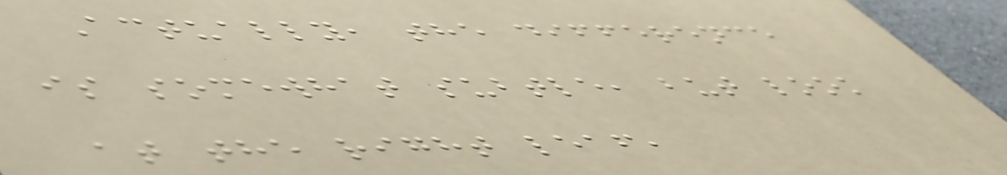Actually, the difference
is somewhat subtle, but look
at the right leaf,
